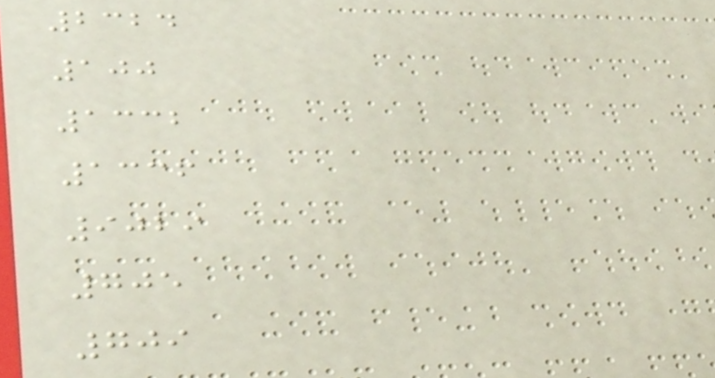2324
100
1332
1336
9029
705
709
